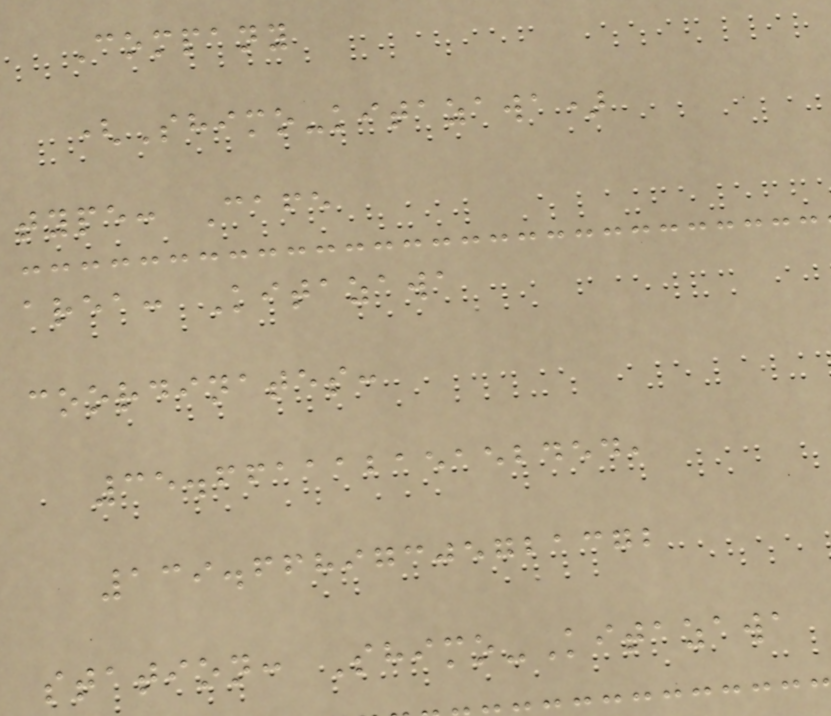Company
(Shimo-kitazawa)
type: Cafe
area: Kitazawa
coordinates:
35.66111215152454,
139.66897305721372
station: Shimo-Kitazawa
